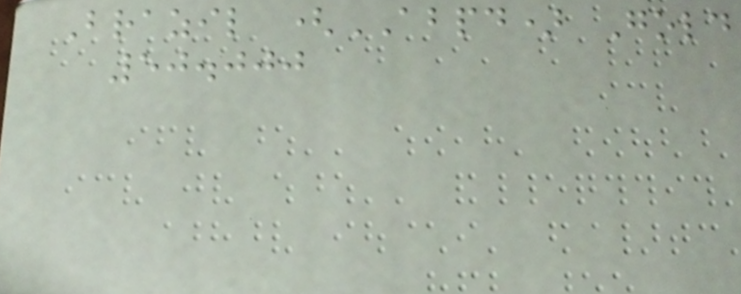Brazil (ABPD) Gold
50.000
